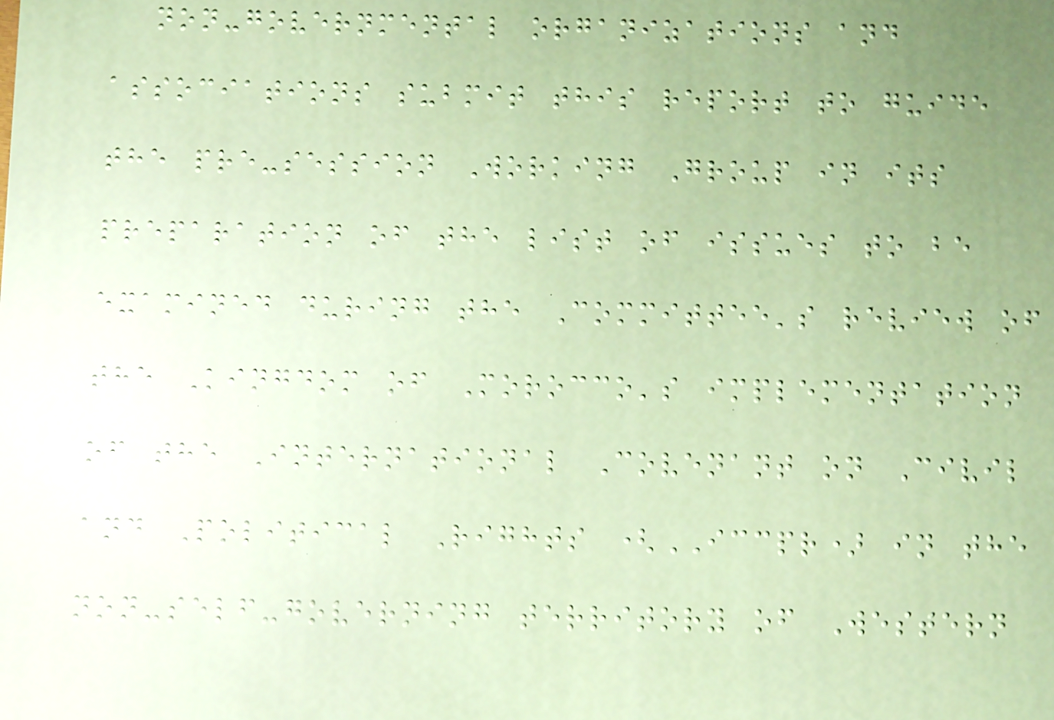non-governmental organizations and
associations submit this report to guide
the pre-session Working Group in its
preparation of the list of issues to be
examined during the Committee's review of
the Kingdom of Morocco's implementation
of the International Covenant on Civil
and Political Rights (ICCPR) in the
non-self-governing territory of Western
